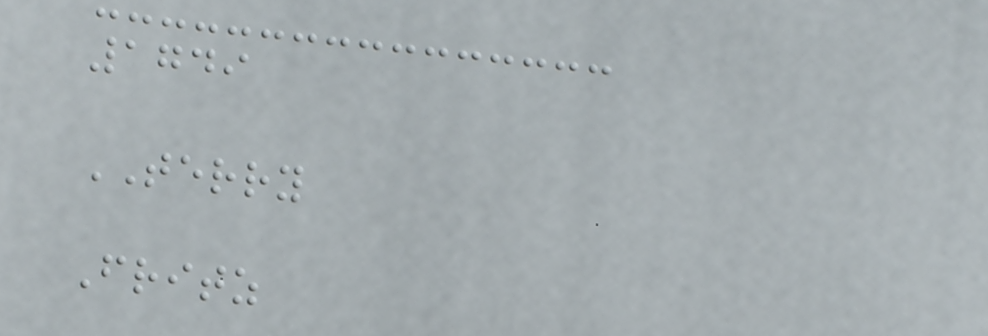1749
TERRY
Fritz
